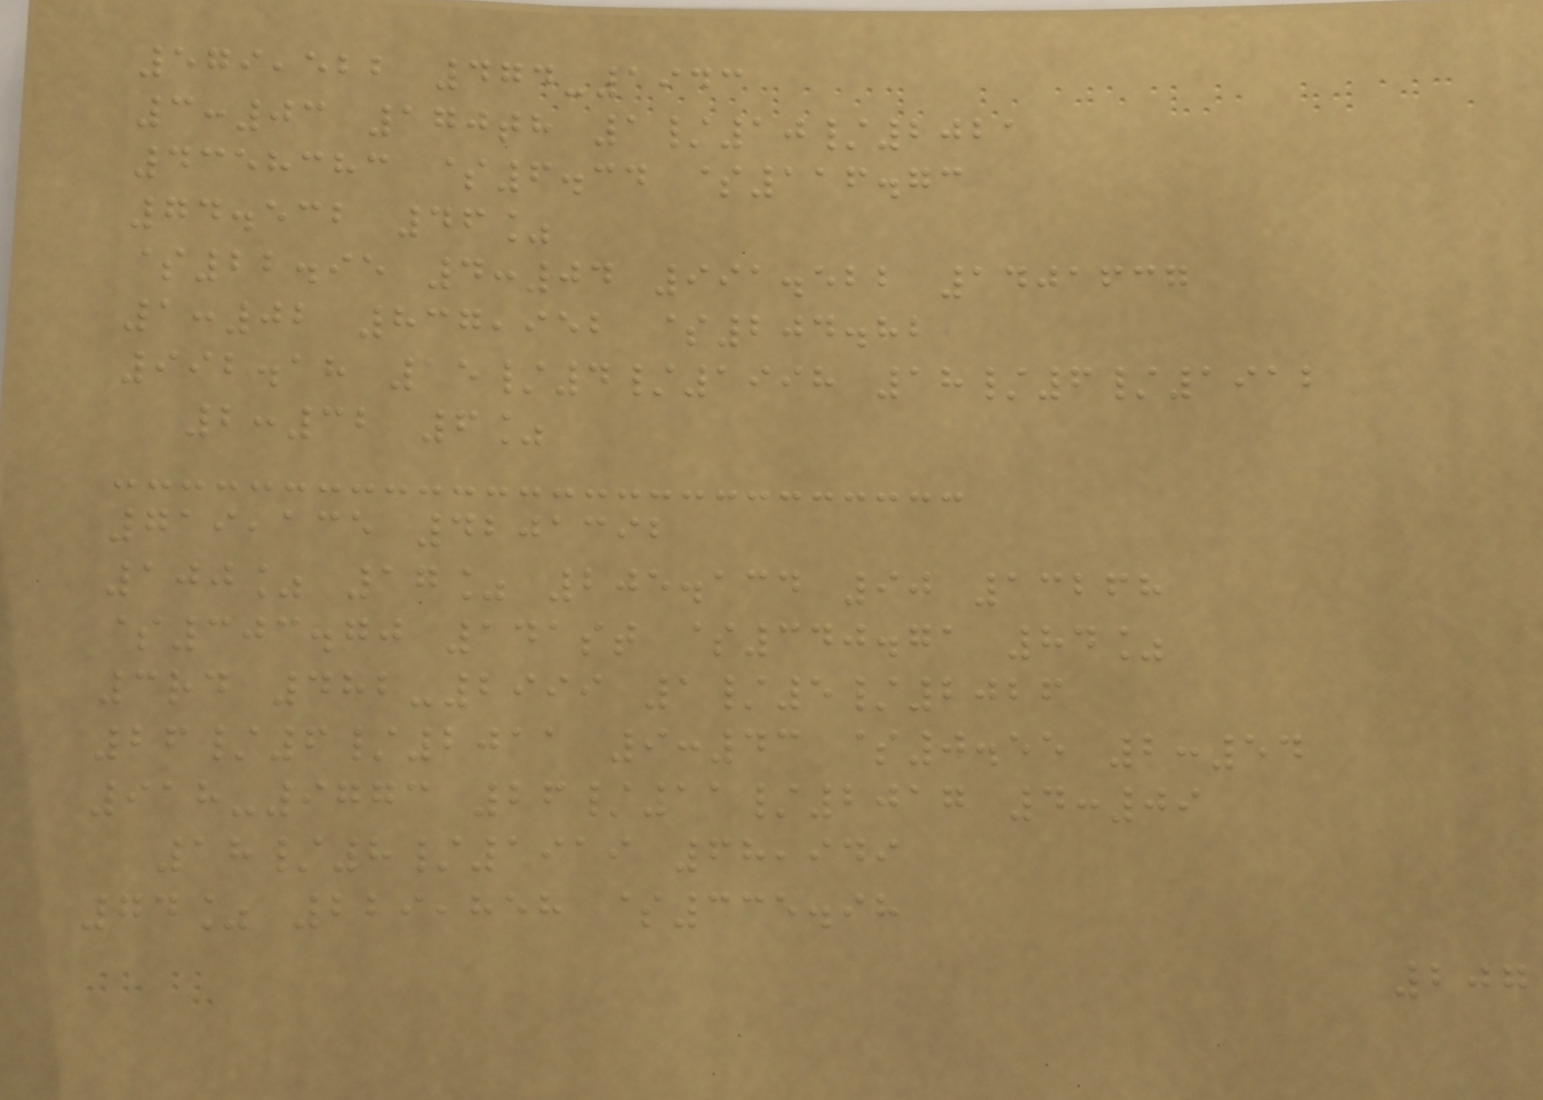579,522 474-1943
3:03 170th 1/10/2021
4358383 $6.34 $116.73
74.532 46%
$22.95 4:04 991.522 1401637
1:02 837,952 $204.82
992.18 15/4/1998 18/6/1912
2:32 6%
719,135 4201392
100% 17% 205.134 90 13268
$303.70 141st $340.71 84%
3rd 482-2999 1/5/2026
26/6/2011 9:43 $0.55 2:54
918-9773 26/11/2017 4:09
18/8/1919 68,949
74% 229,858 $335.98
207
